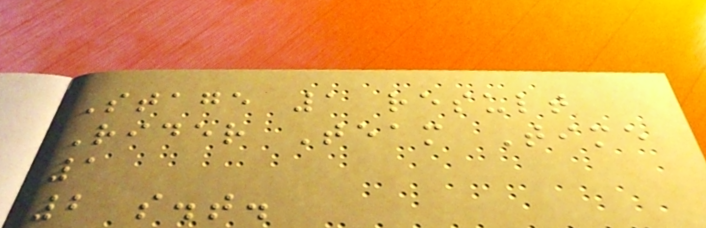Stage 1 result
Rider Team Time
1
2 s.t.
